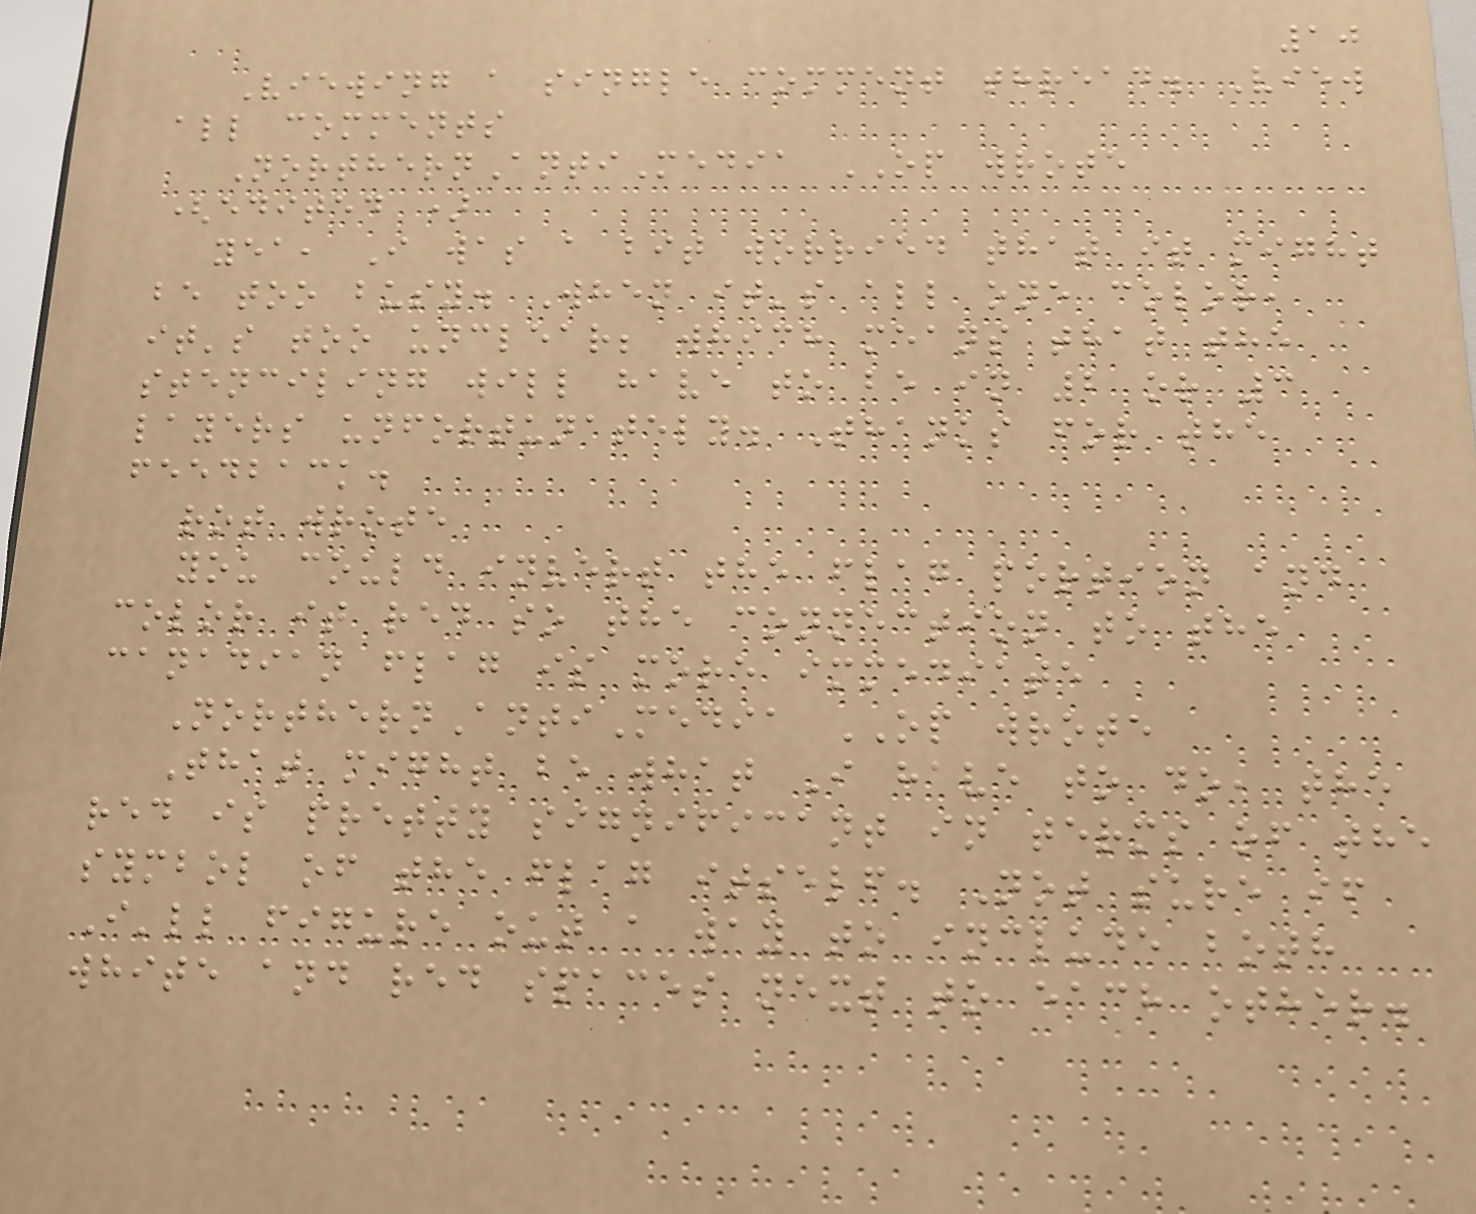10
Viewing a single comment thread. View
all comments
NorthernAntiMedia OP wrote
(edited )
yea, I was a bit worried that it might
be too busy. When it's all one color,
it's too unclear; which means that the
stenciling will have to be in 2 or 3
layers unfortunately. Thanks for the
feedback.
rot wrote
you could invert the flag portion and
color it red so the connection to the
canadian flag is more immediate
NorthernAntiMedia OP wrote
That might be what I have to do, the
red is pretty significant in terms of the
symbol of the flag itself. Not sure if
I'll figure out a way to include both
white and red spaces next to each other.
